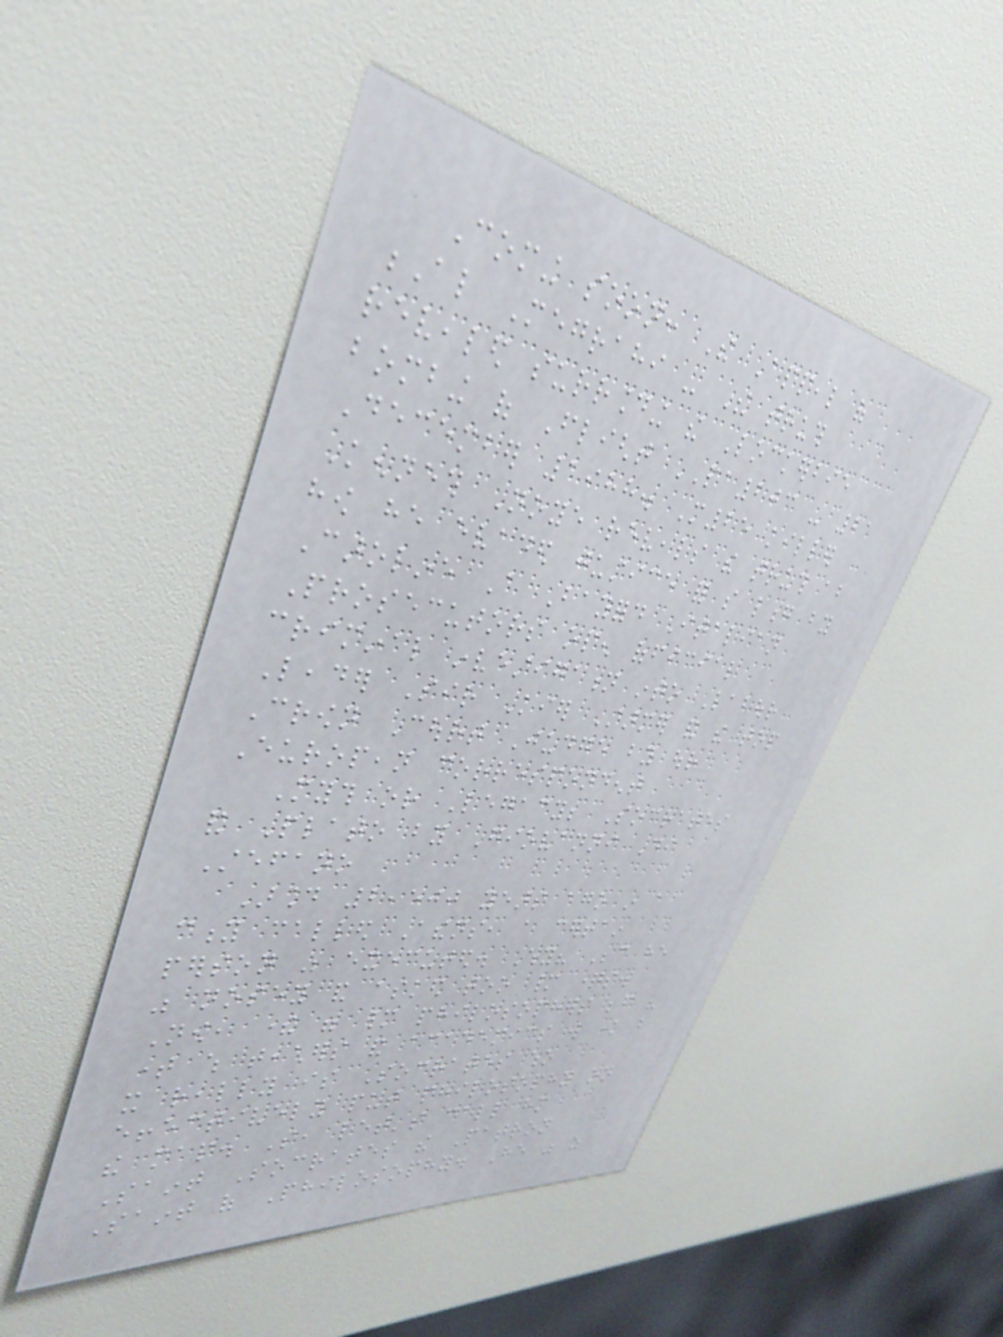Coming soon: The Appeal of
Al Megrahi - The truth
revealed surrounding the Lockerbie
bombing of Flight PA203 - 21
December 1988. M25 killer
Kenneth Noye reveals the truth about
how he evaded justice for so long by
Caroline A Bayford Italian
Prosecutors open official
criminal investigation into Labour
Leader Sir Kier Starmer and the top
Crown Court Judge by our
European correspondent
Myth or Legacy; Socrates
and Plato by Giovanni Di
Stefano
Around 2,500 years ago in a
city called Athens, a certain
person was executed. Why? Because he
was nosey and asked too many questions.
Now, there were many philosophers before his
time which teachers and academics will know but
it really is Socrates who
effectively put philosophy on
the map. So, let's call him
Saint Socrates the Patron
Saint of Philosophy. He was as
